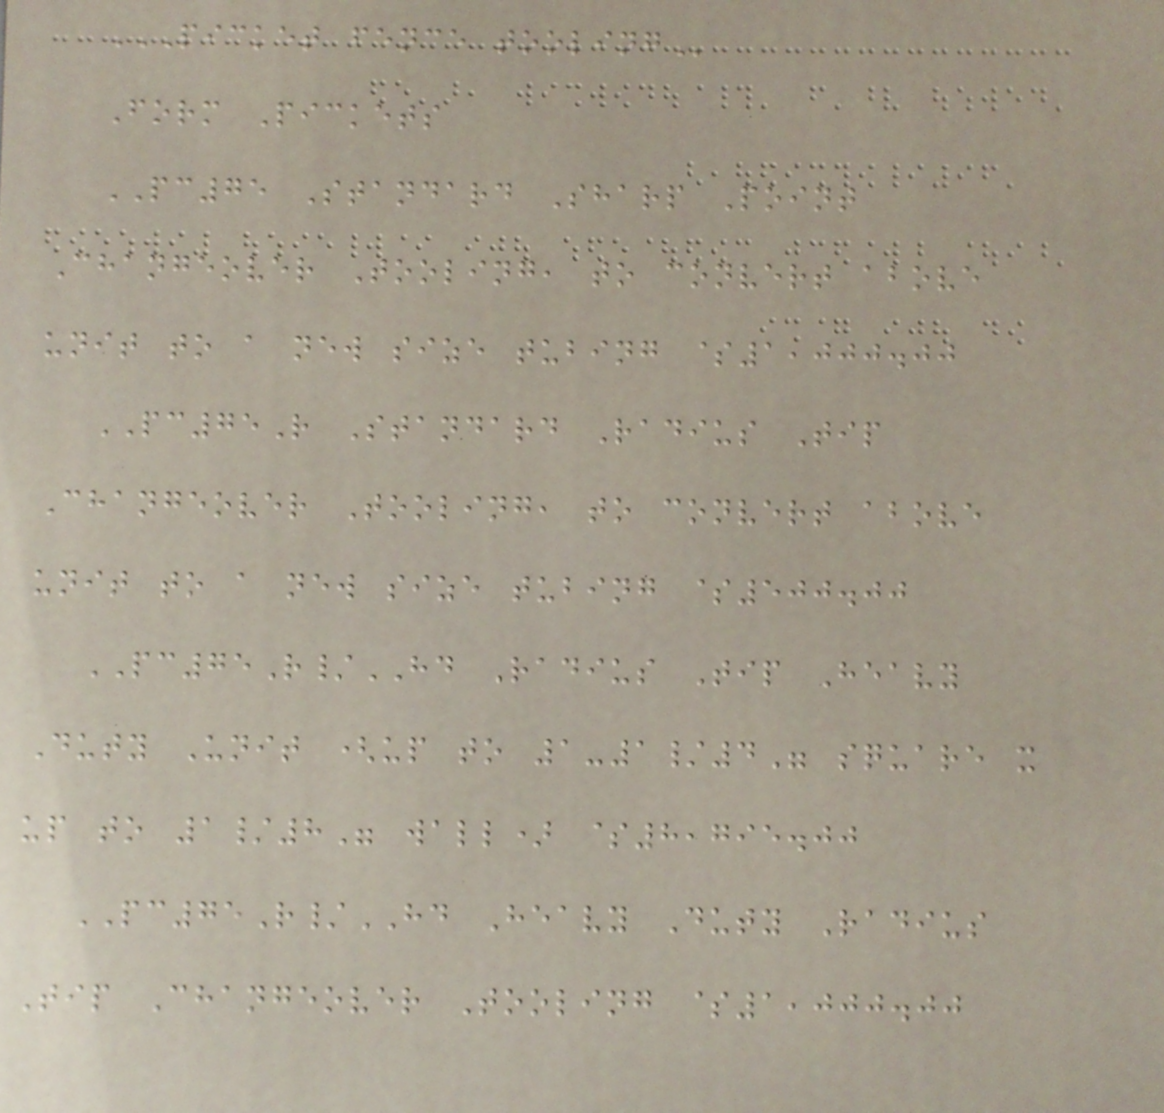PICKET FENCE TOOLING
Form Pickets
PC75 Standard Sharp Point
Changeover Tooling, to convert above
unit to a new size tubing $1,000.00
PC75R Standard Radius Tip
Changeover Tooling, to convert above
unit to a new size tubing $500.00
PC75R/HD Radius Tip Heavy
Duty Unit (up to 1-1/4" square x
up to 1/8" wall) $8,795.00
PC75R/HD Heavy Duty Radius
Tip Changeover Tooling $1,000.00
